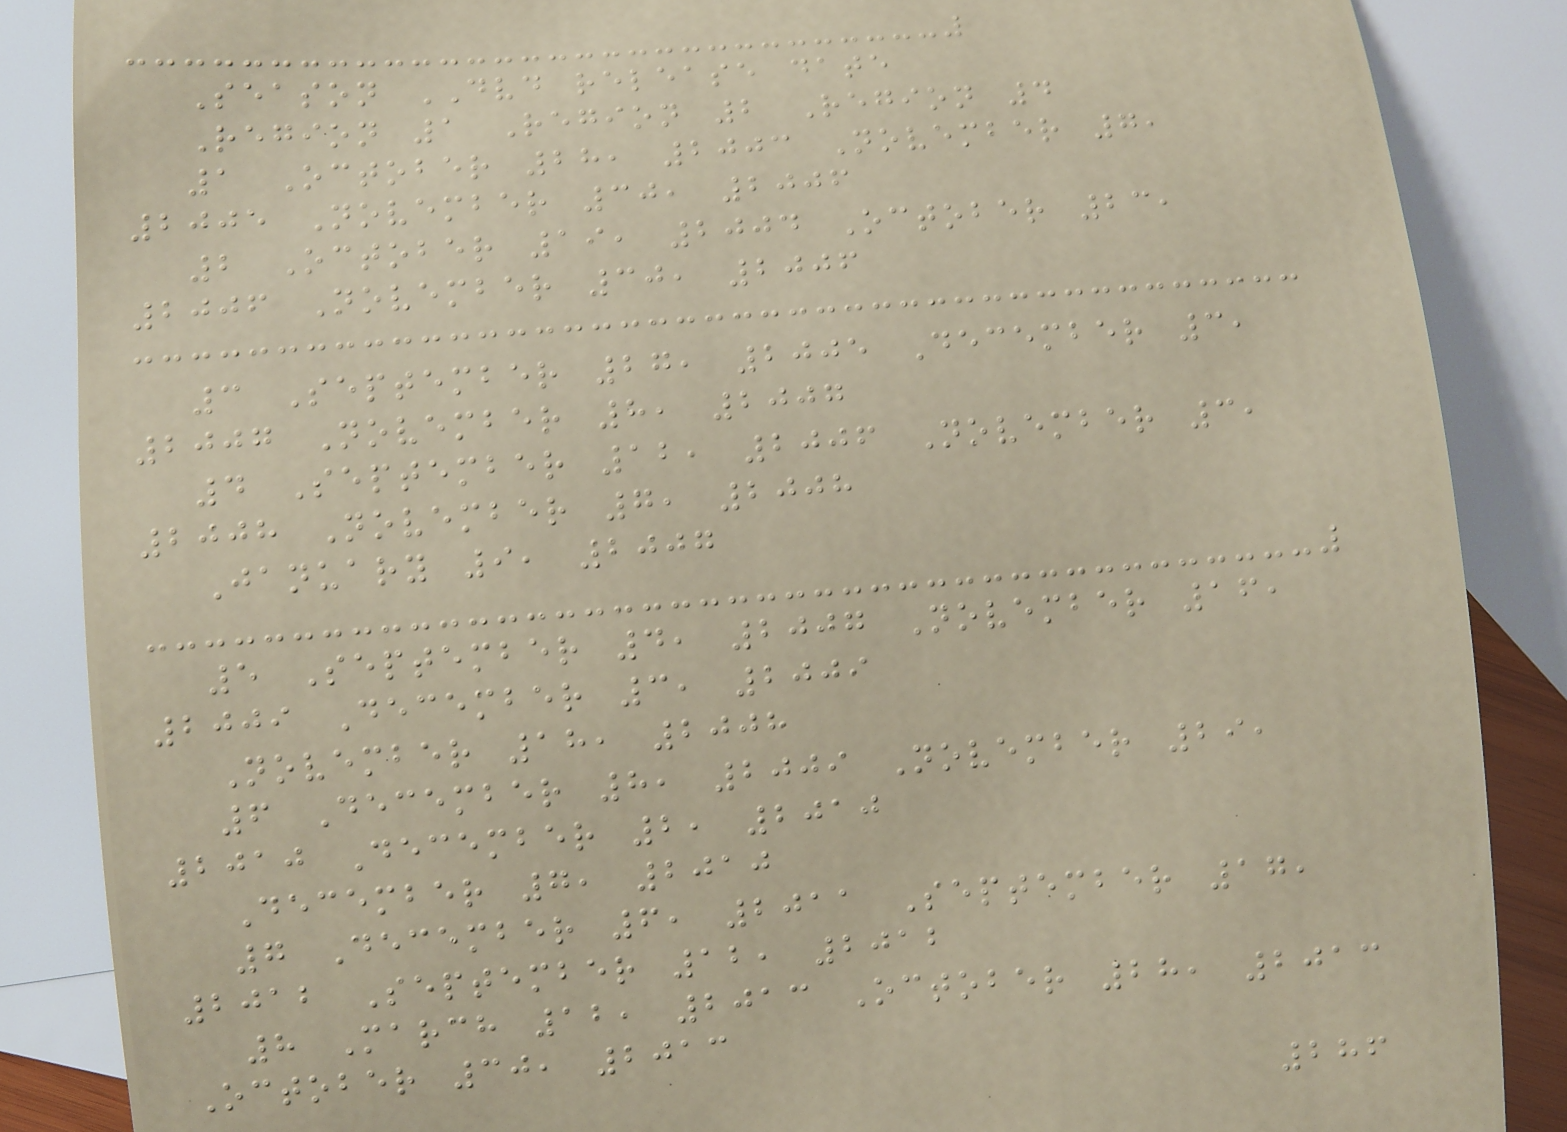Season DVD release date
Region 1 Region 2 Region 4
1 October 28, 2003 November 7,
2005 November 30, 2006
2 October 19, 2004 October 23,
2006 November 30, 2006
3 September 27, 2005 December 3,
2007 November 8, 2007
4 September 12, 2006 November 3,
2008 November 7, 2008
January 9, 2007
5 September 4, 2007 November 16,
2009 December 3, 2009
November 18, 2008
6 December 8, 2009 November 29,
2010 December 2, 2010
December 7, 2010
7 December 6, 2011 September 17,
2012 September 12, 2012
8 March 12, 2013 October 28, 2013
October 30, 2013
286
